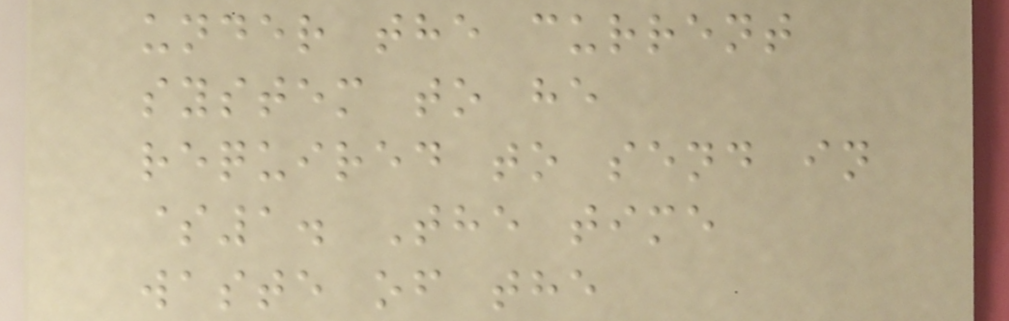under the current
system to he
required to send in
$1. The time
waste of the
